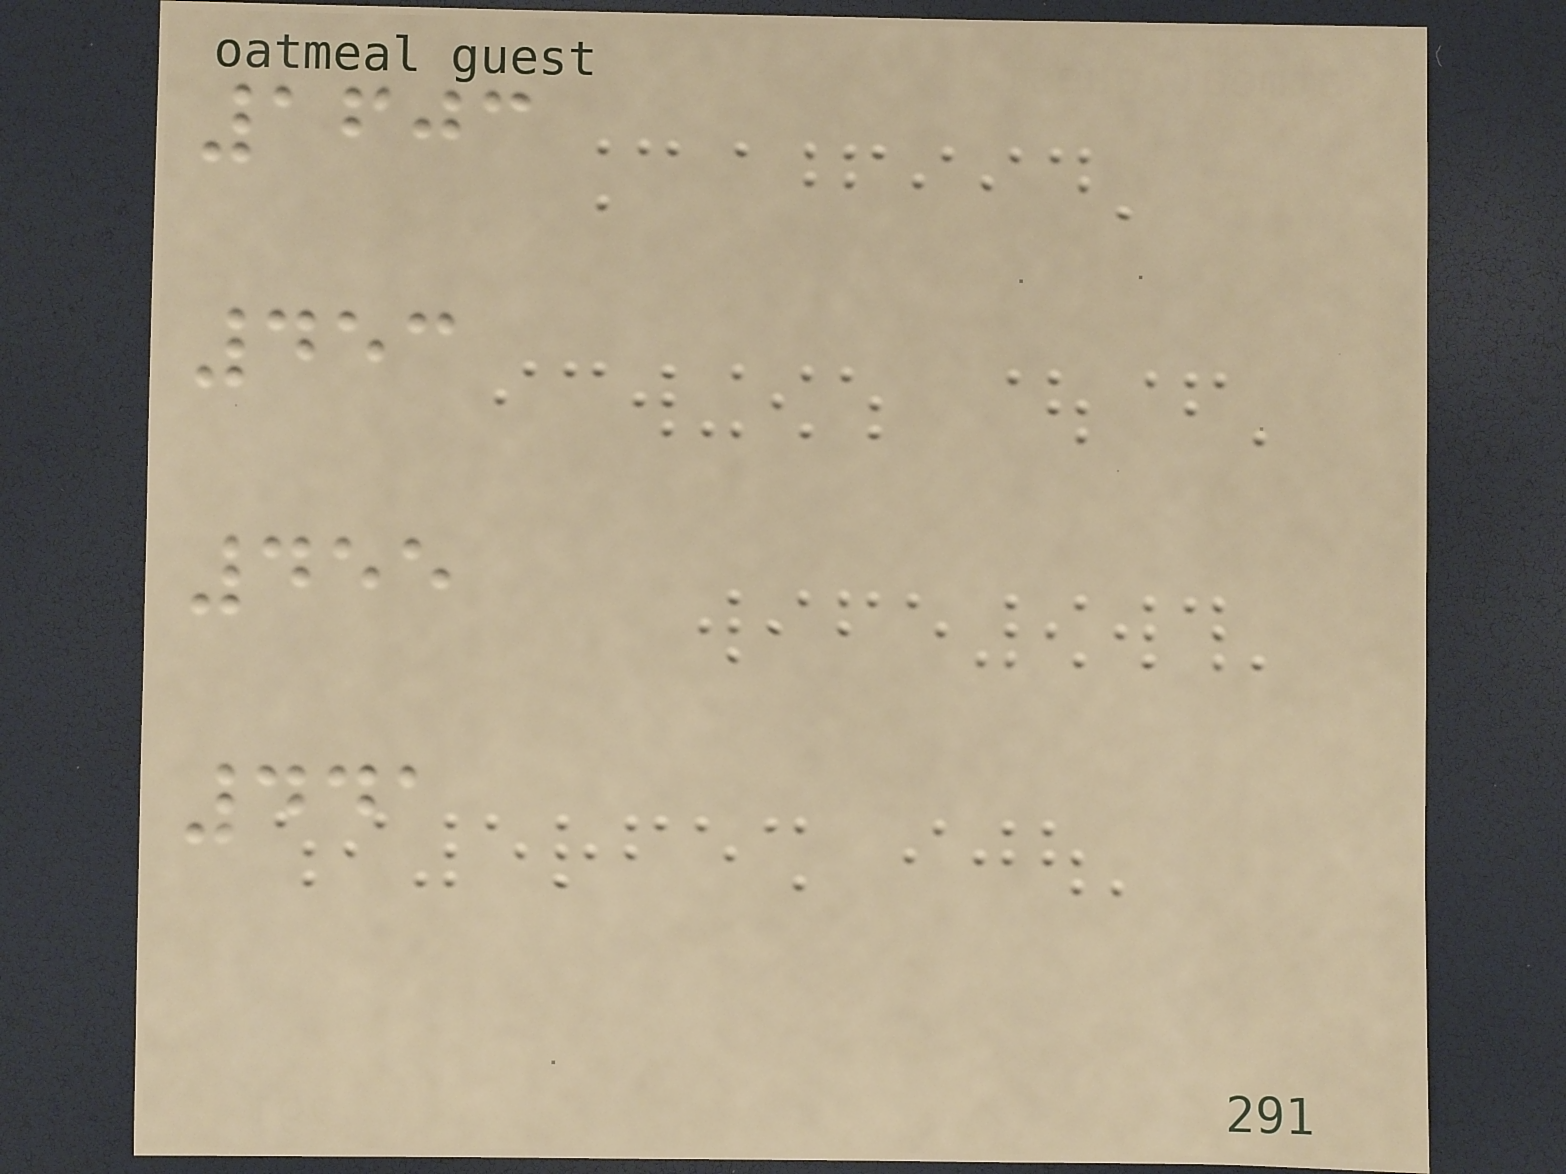1603
453
455
441
